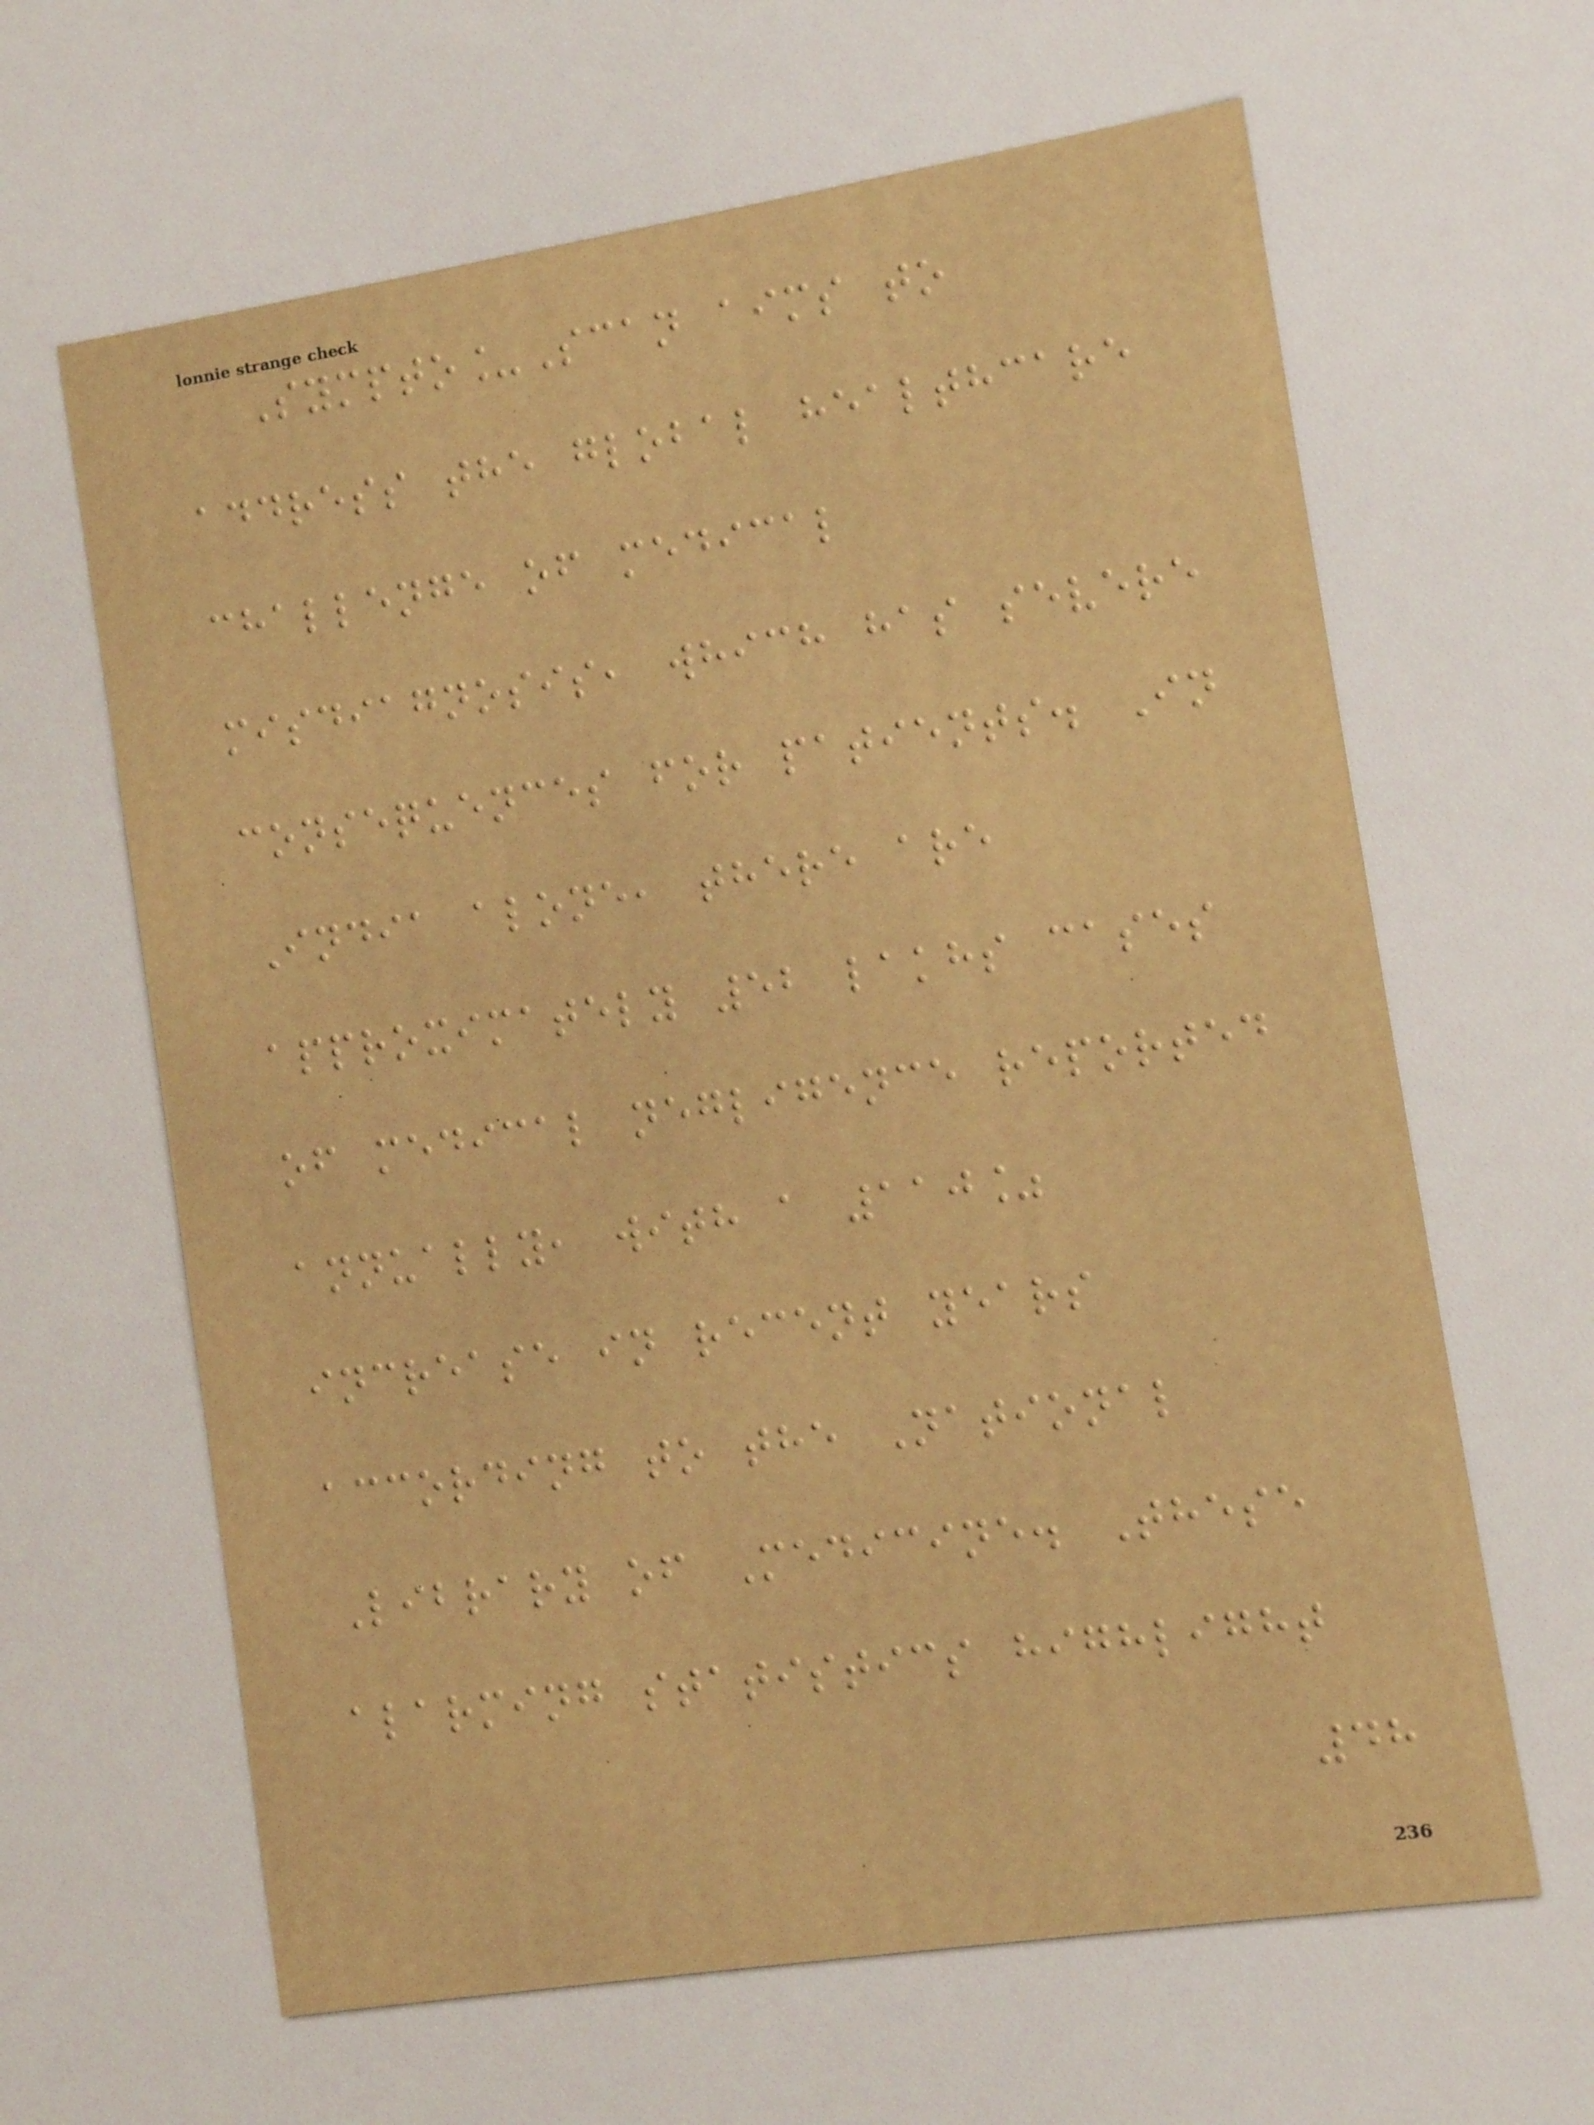Sympto_Scan aims to
address the global healthcare
challenge of medical
misdiagnosis, which has severe
consequences for patients. In
India alone, there are
approximately 52 lakhs cases
of medical negligence reported
annually, with a 110%
increase in recent years
according to the National
Library of Medicine. These
alarming statistics highlight
48
